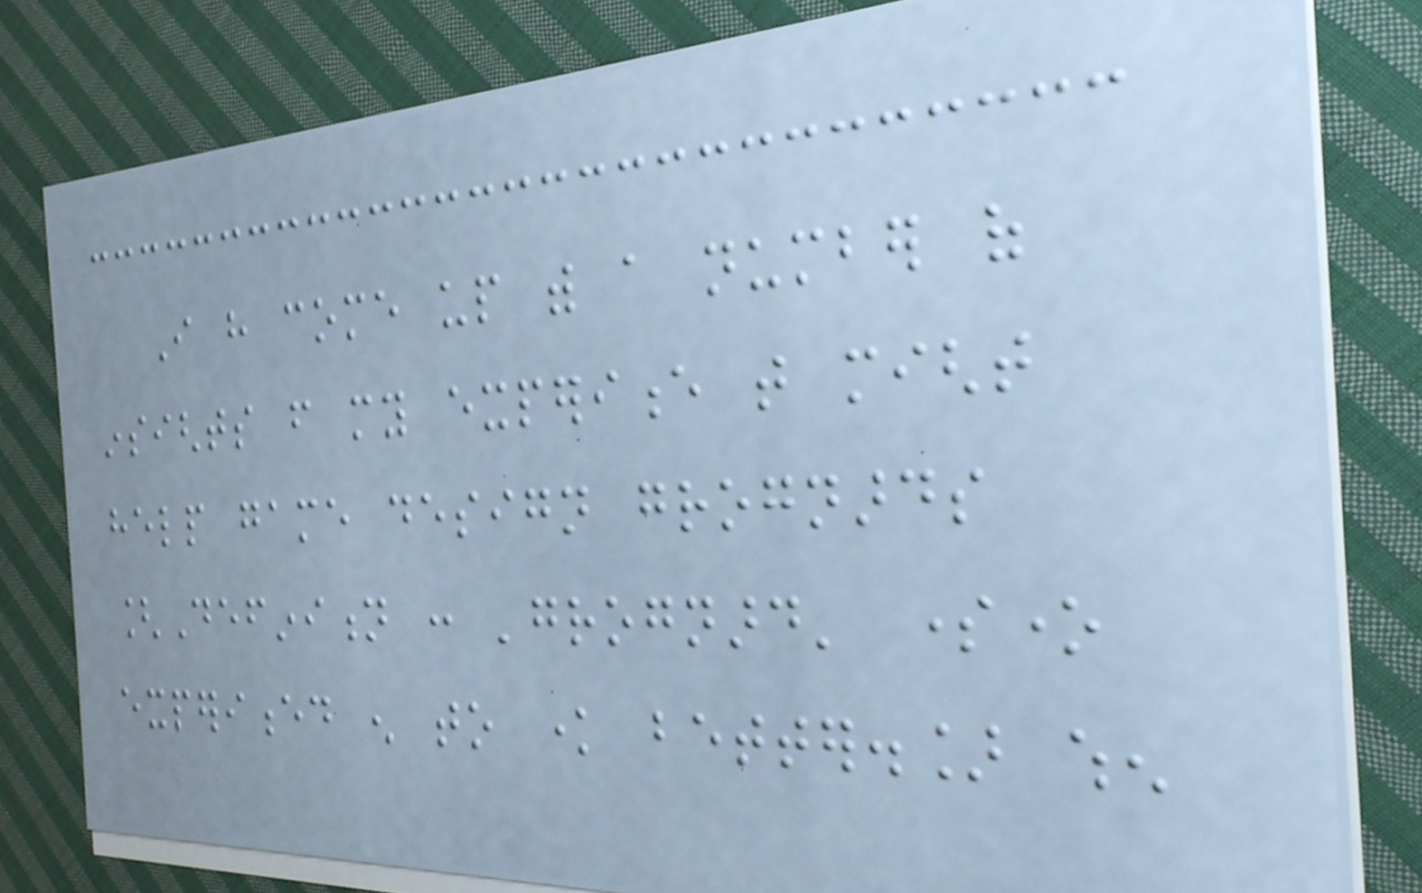I have come up with a number of
insights from my experience that might
help game design grognards
[Definition : 'grognard' someone
experienced enough to know better.] when
